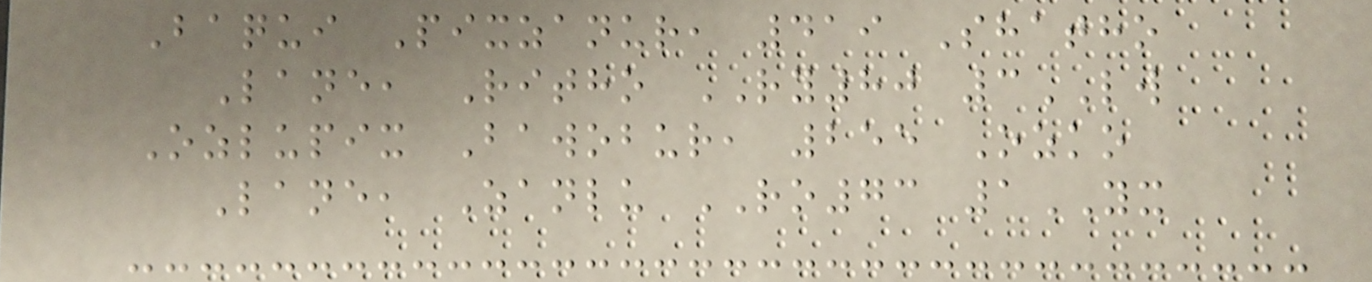Baqui Pixzanur, 419 Shatho
Lane, Ritho RY80 3LW
Ozlupix Bawobur, 255 Ozko
Lane, Zanlu RO73 1YX
